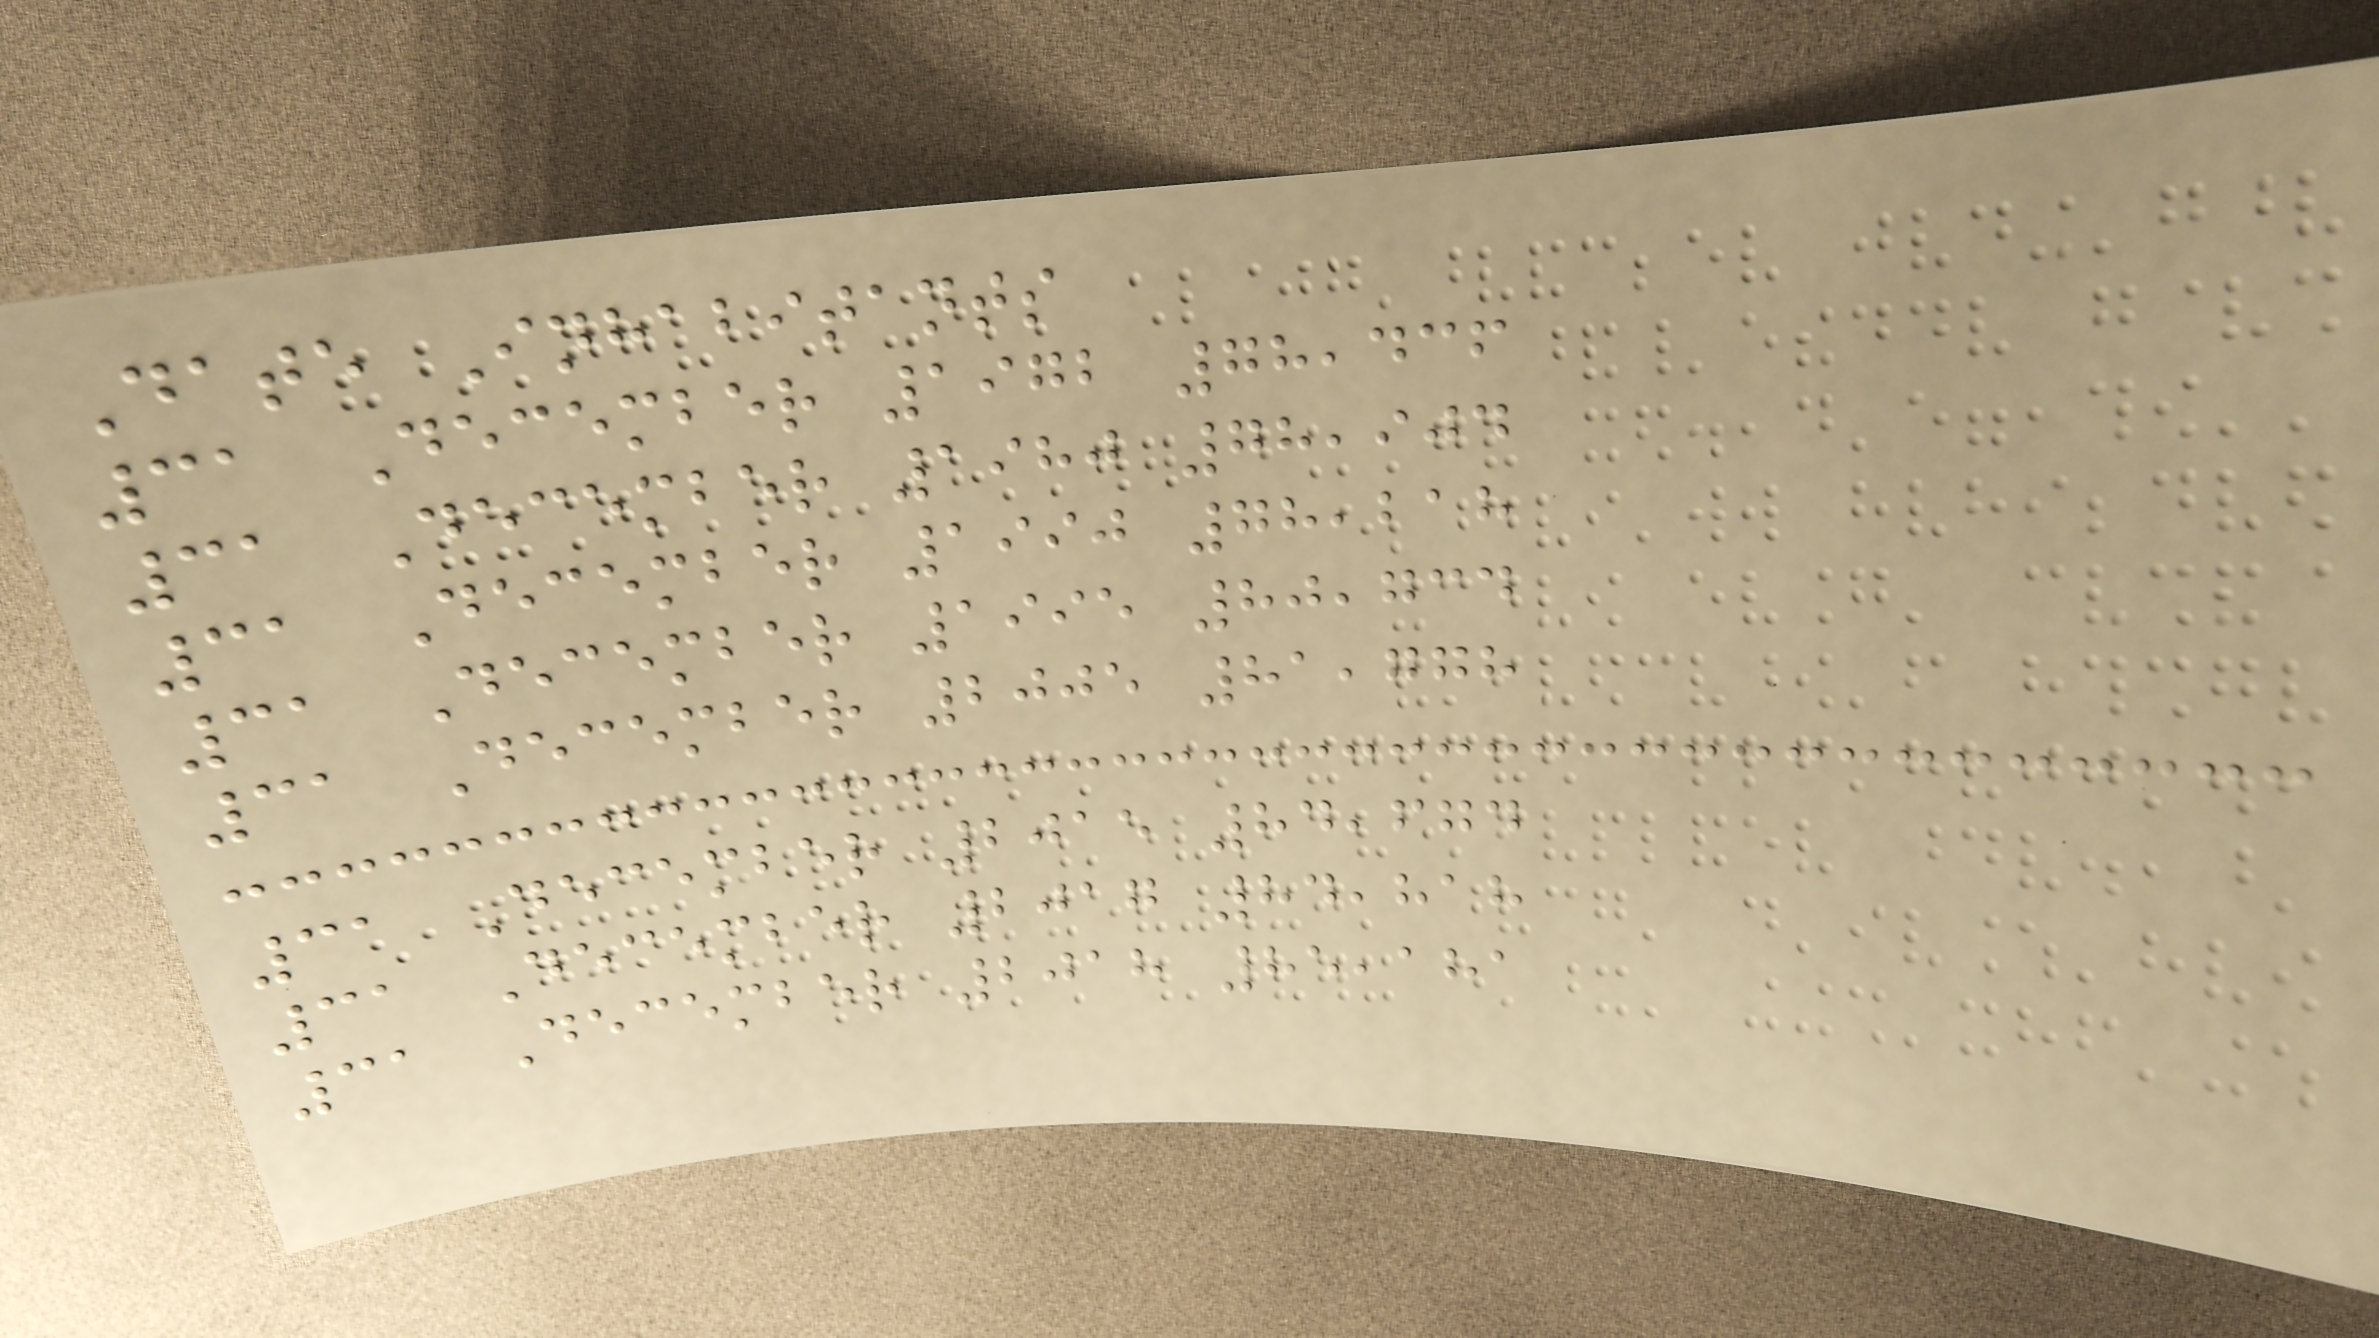Date Inhabitants
31 December 1972 78,436
31 December 1980 78,904
31 December 1990 78,218
31 December 1995 80,734
31 December 2005 81,778
31 December 2015 84,674
31 December 2017 84,818
31 December 2018 85,181
